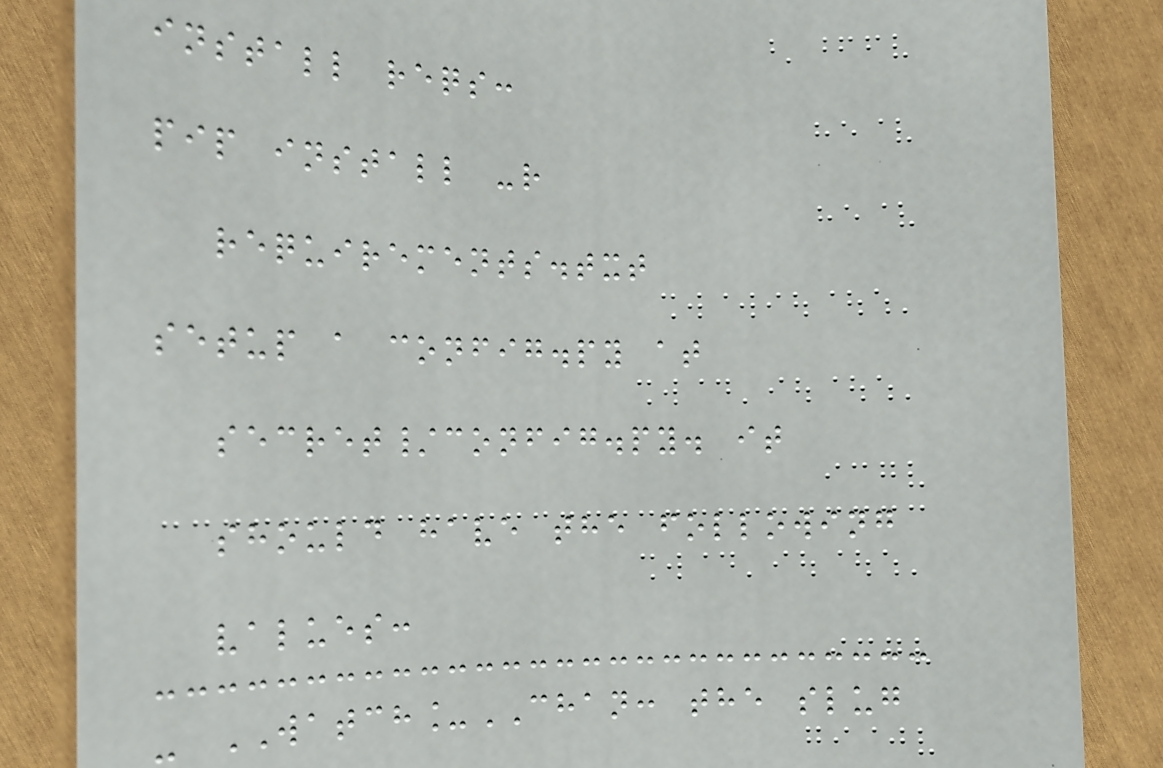install reqs:
pip install -r
requirements.txt
setup a config.py at
secret/config.py. it
should have the following
values:
- WATCH_CHAN: the slug
